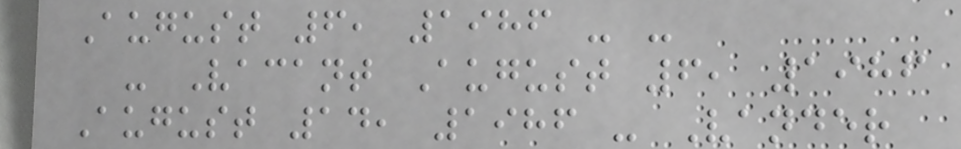August 6, 1986 - -
- Vacant August 6, 1986
August 14, 1986 - Vander
